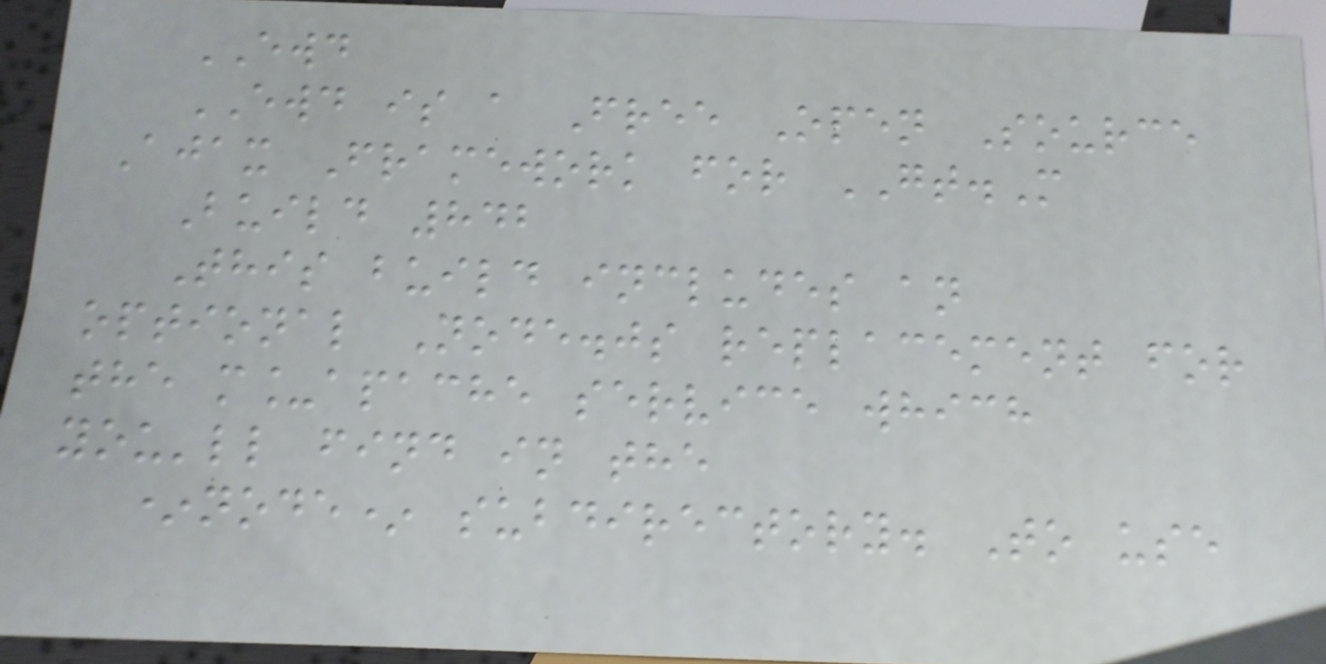EWD
EWD is a Free Open Source
Ajax Framework for GT.M
Build 842
This build includes an
optional Node.js replacement for
the m_apache service which
you'll find in the
*node* subdirectory. To use
